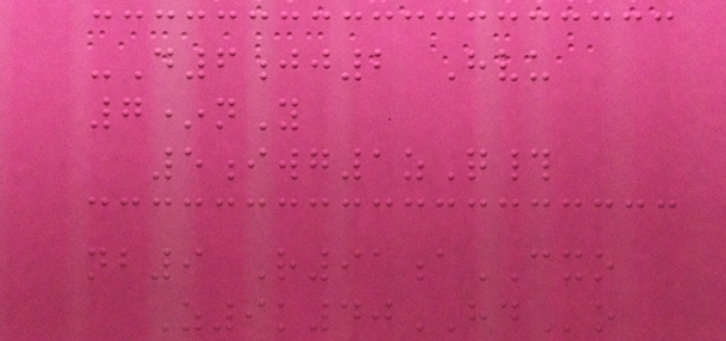-D6jj2 Hvu
7*nY
5iwg1zQ#
nb9 R91aCXO
Z9k40HDo
